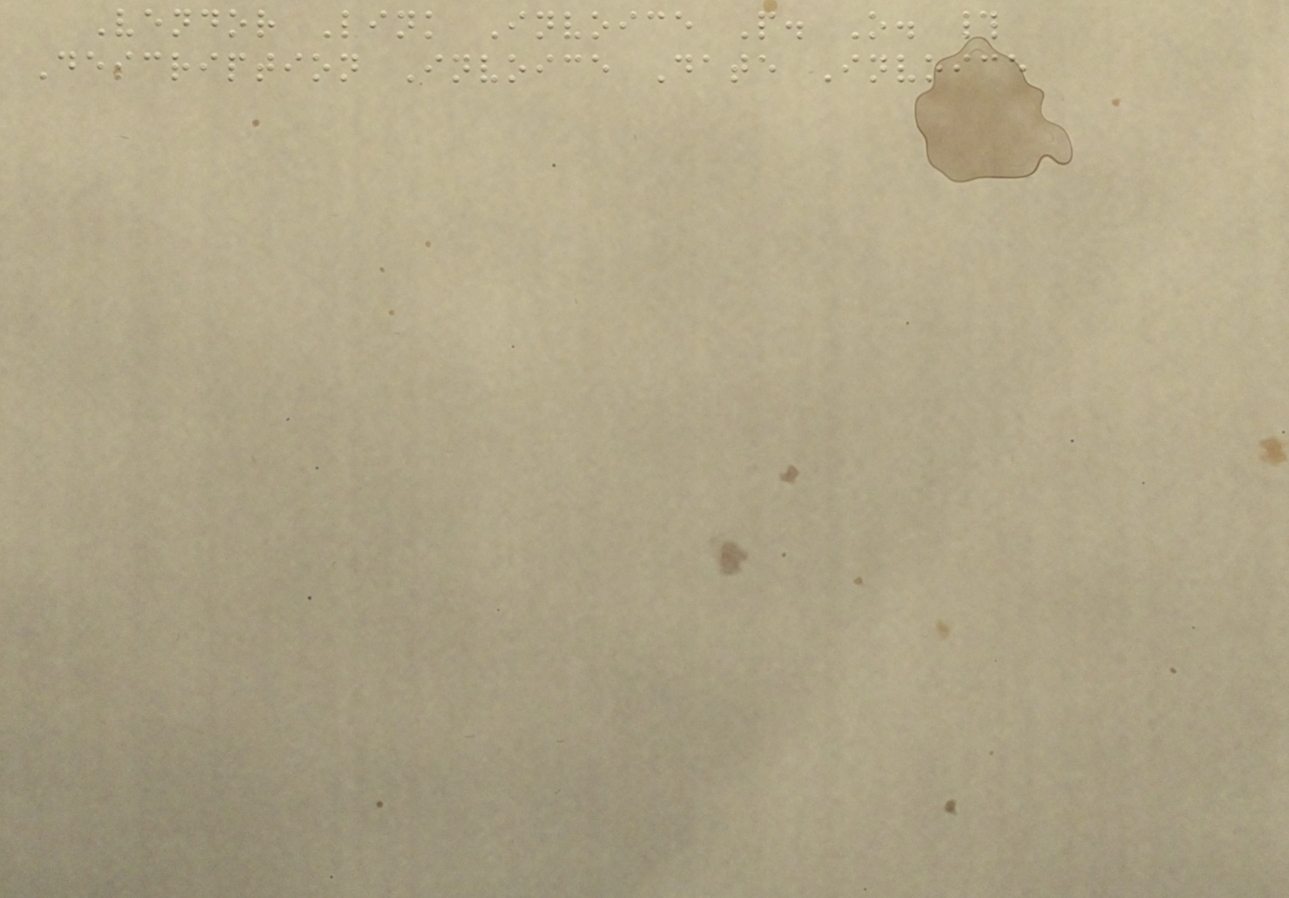Vendor Link Invoice P. O. #
Description Invoice Date Invoice
